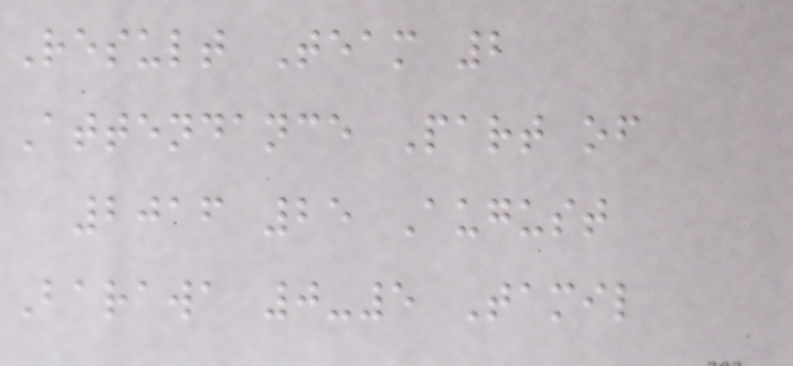Result Team 2
Attendance Part of
2016 25 August
Barawa 0-5 Tamil
